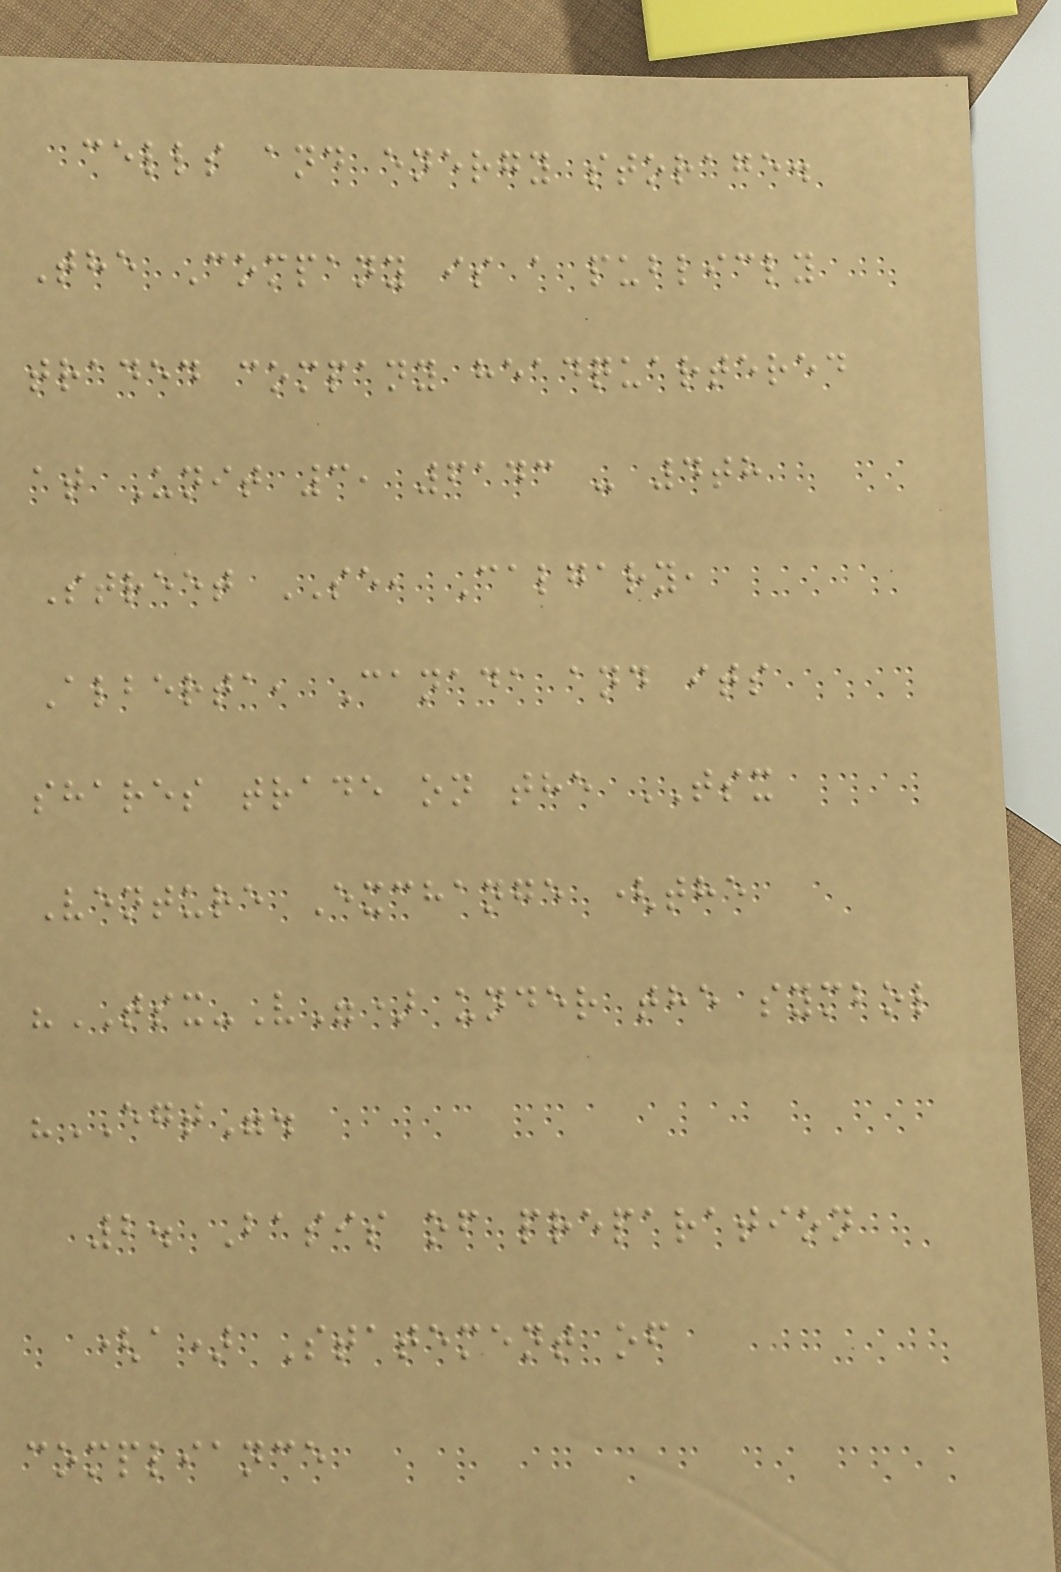cells and energy storage.
The Company is a publicly
traded company headquartered
at Unit 3, 6143 - 4th
Street SE, Calgary,
Alberta, Canada and its
shares trade on the TSX
Venture Exchange (the
"TSX-V") under the symbol
"EGT".
2. Basis of preparation
(a) Statement of
compliance
